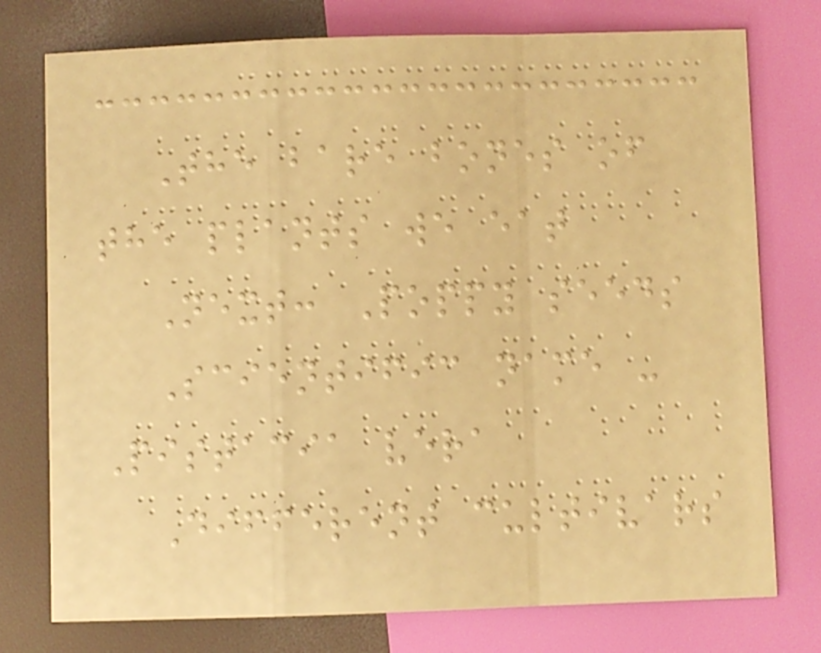The bare bones of
the plants we eat
Next: Poppy seeds
Scientific name -
Pistacia vera
Different cultivars
